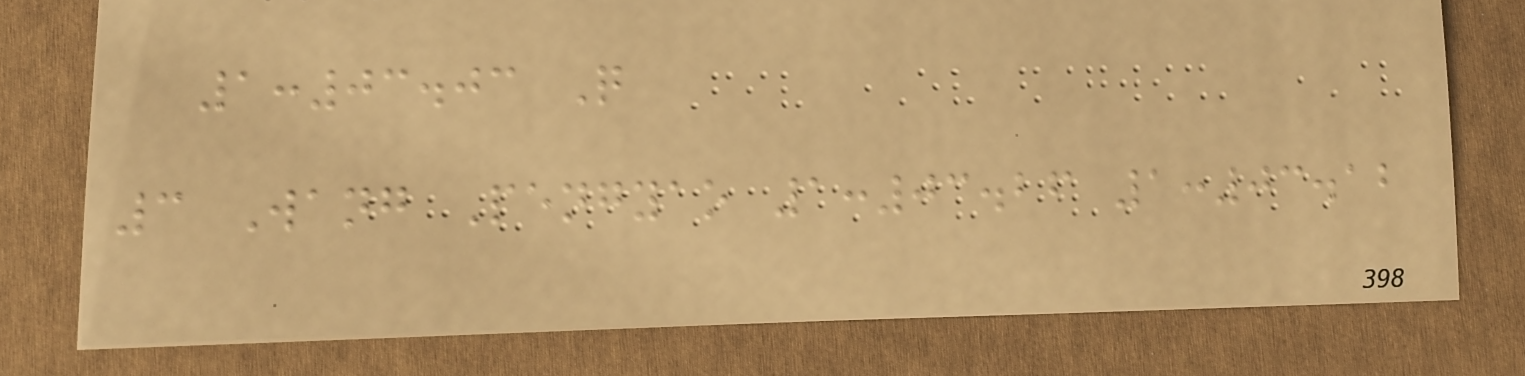1:03.03 Q
3 Wang Pengyao 1:03.26 1:03.12
